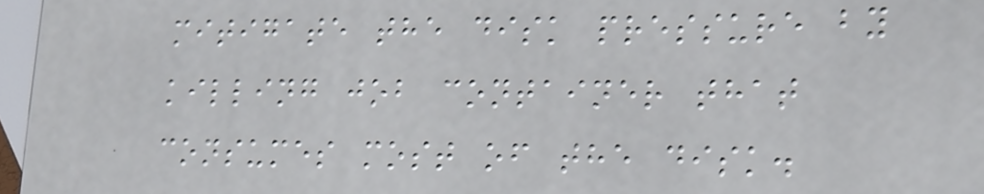mitigate the disk pressure by
killing job container that
consumes most of the disk.
